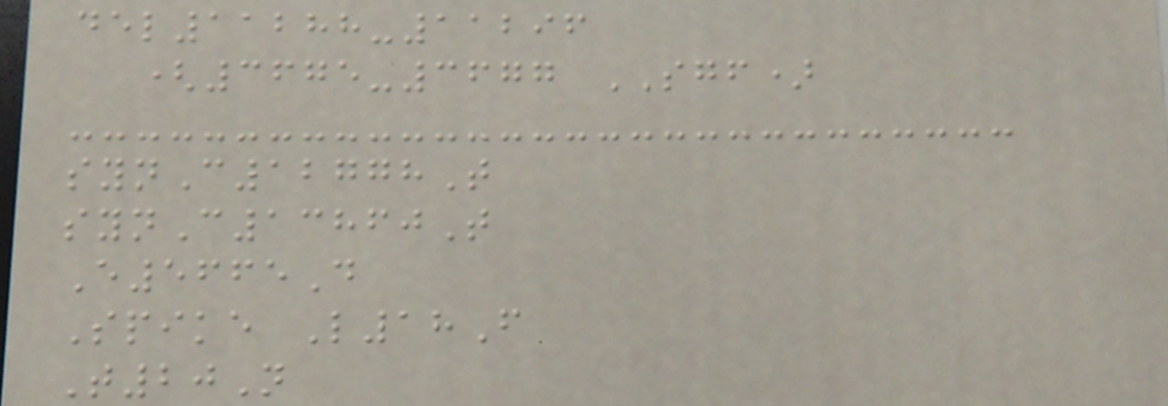del11288-11296
(3675-3677 SGF)
synC12778T
synC13860T
E5665D
Spike L18F
T20N
